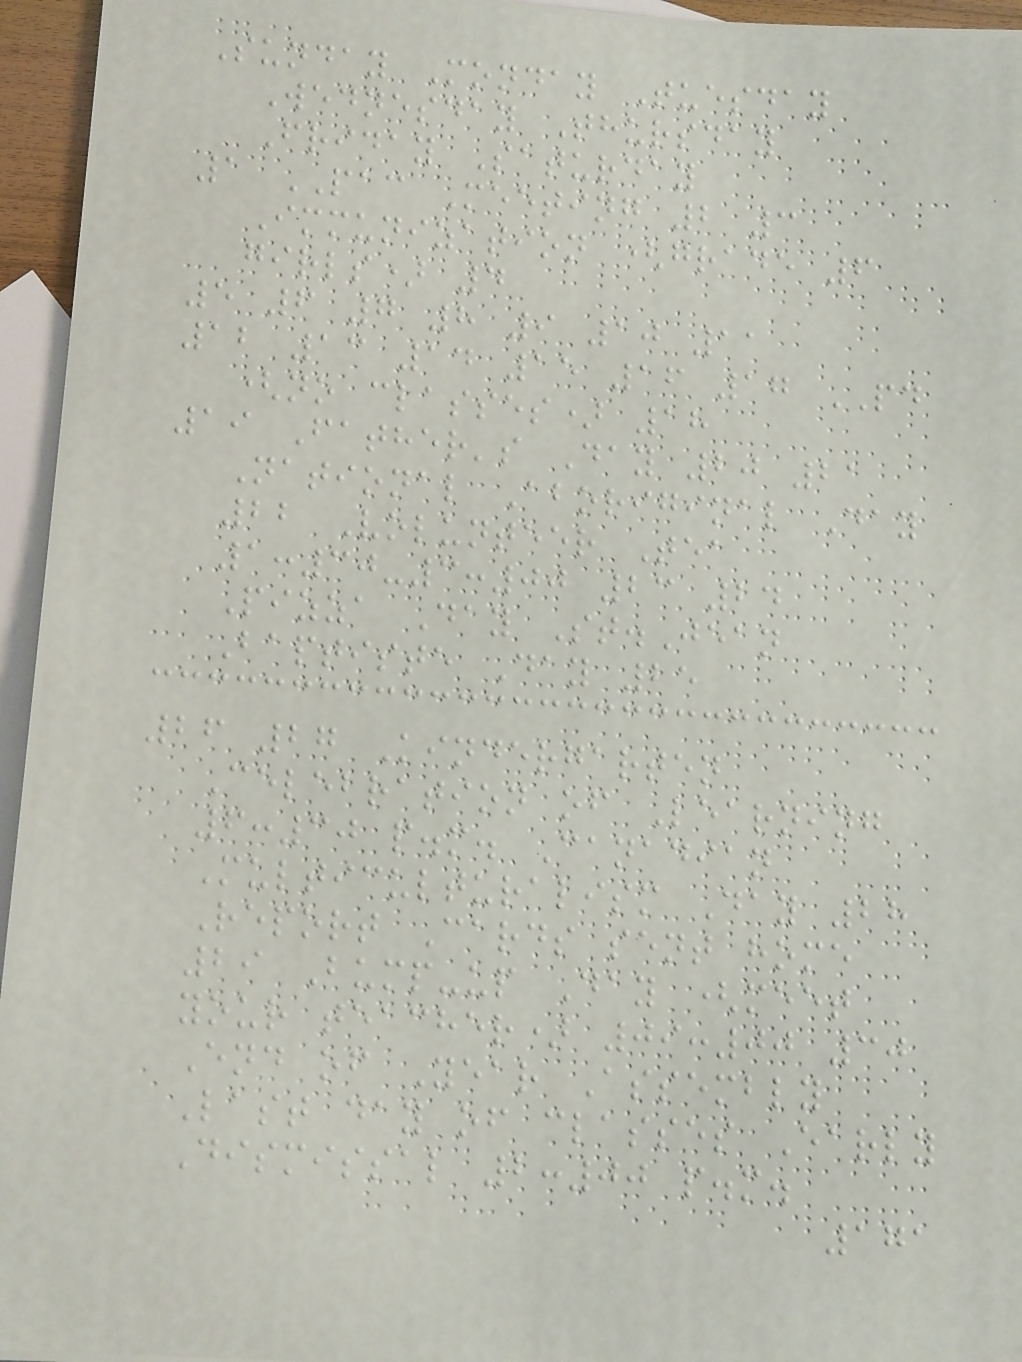Sunday Monday Tuesday
Wednesday Thursday
Friday Saturday
1 PAC Meeting 2 3
Immunization (grade 6
girls) 4
5 6 7 8 9 10 11
12 13 14 15 16 17 PD
(no classes) 18
19 Father's Day 20 21
National Aboriginal Day
22 Volunteer Tea
1:30-3:00 23 24
Pizza Day St.Jean
Baptiste Day 25
26 27 Kindergarten
Celebration of Learning
6:30 p.m. Canadian
Multiculturalism Day 28
Report Cards sent home
29 Bump-up Day (meet
your teacher) 09:00 30
End of Year Assembly
Last day of classes Early
Dismissal 2:00 p.m.
171
